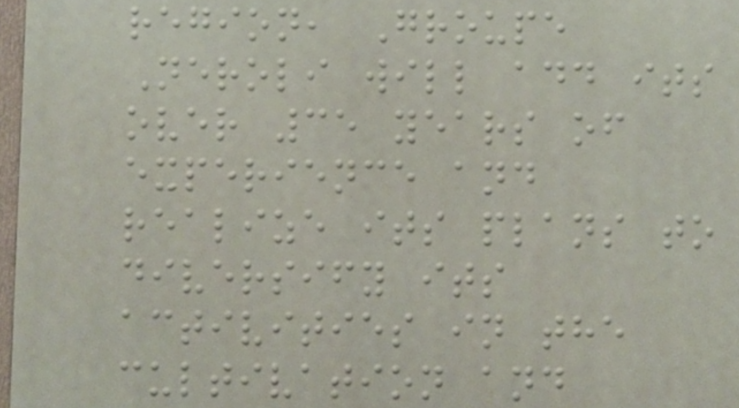region, Groupe
Neroli will add its
over 35 years of
experience and
realize its plans to
diversify its
activities in the
cultivation and
